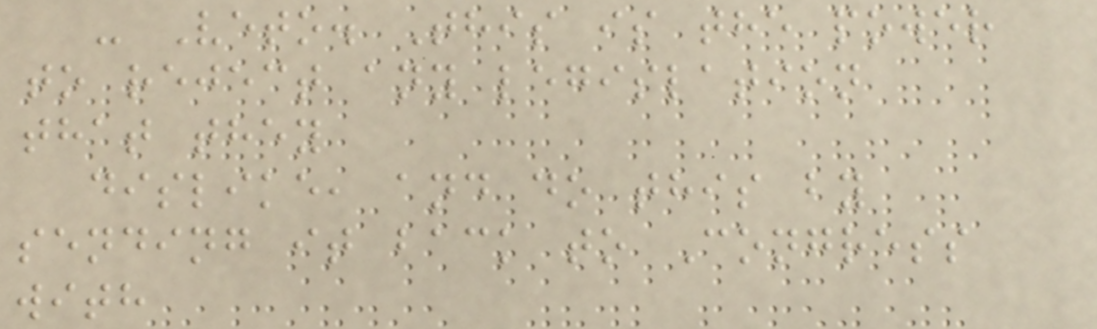- Veto. This is the power
to reject any legislation
that they
dislike, and do this by
sending it back to Congress
with
